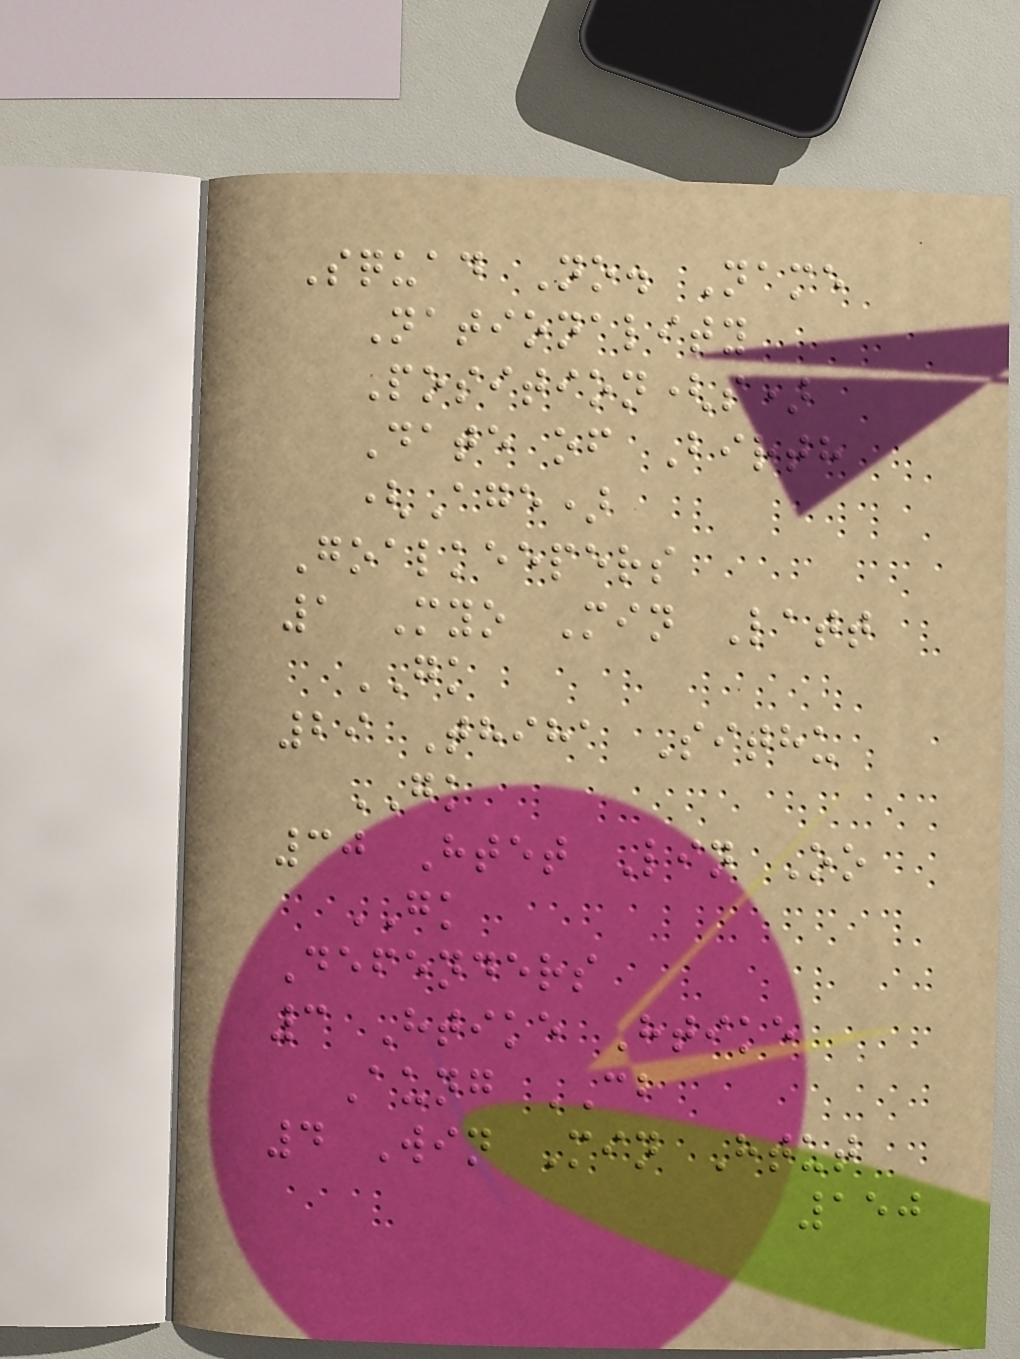Squad No. Name
Nationality
Position(s)
Date of Birth
(Age)
Goalkeepers
1 Myo Min Latt
GK
29 Thiha Sithu
GK
30 Htet Lin Oo
GK
Defenders
3 Htike Htike
Aung CB
4 Win Min Htut
150
